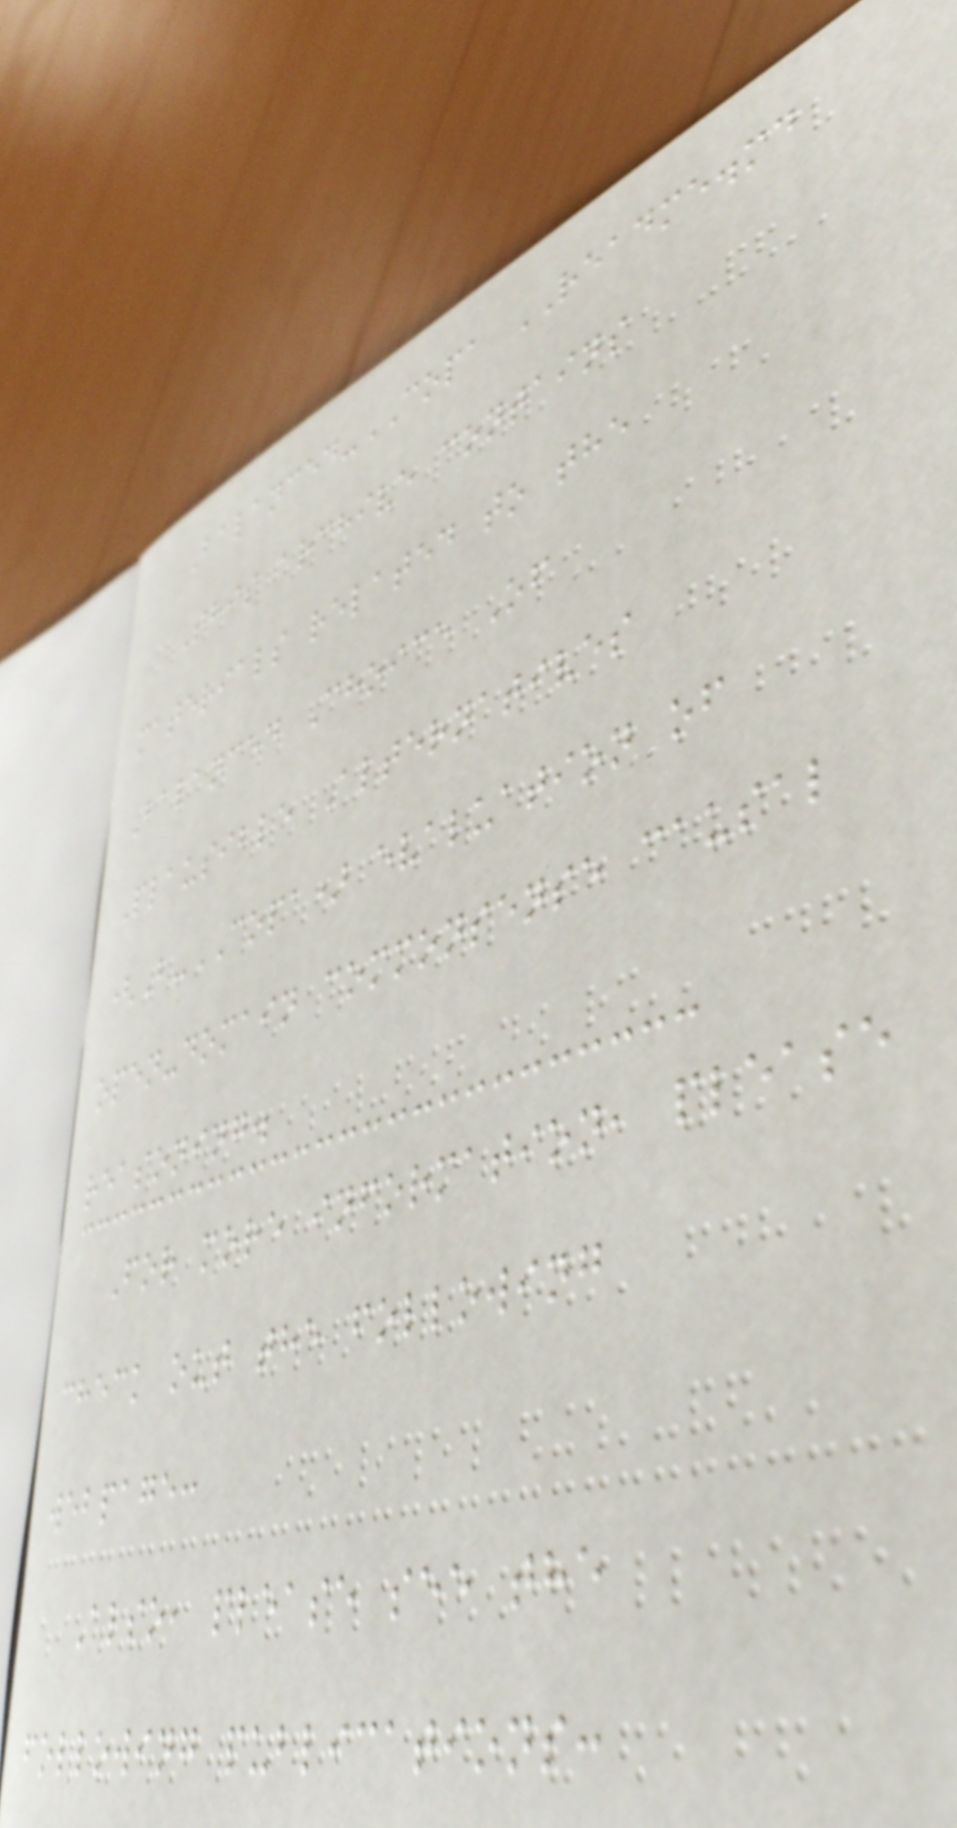Balanced-COPA README.md
This archive contains
materials related to the
Balanced Choice Of
Plausible Alternatives
(B-COPA) evaluation of
open-domain commonsense causal
reasoning.
For more information, please
check out the following
webpage:
Also, please see the
following publications:
